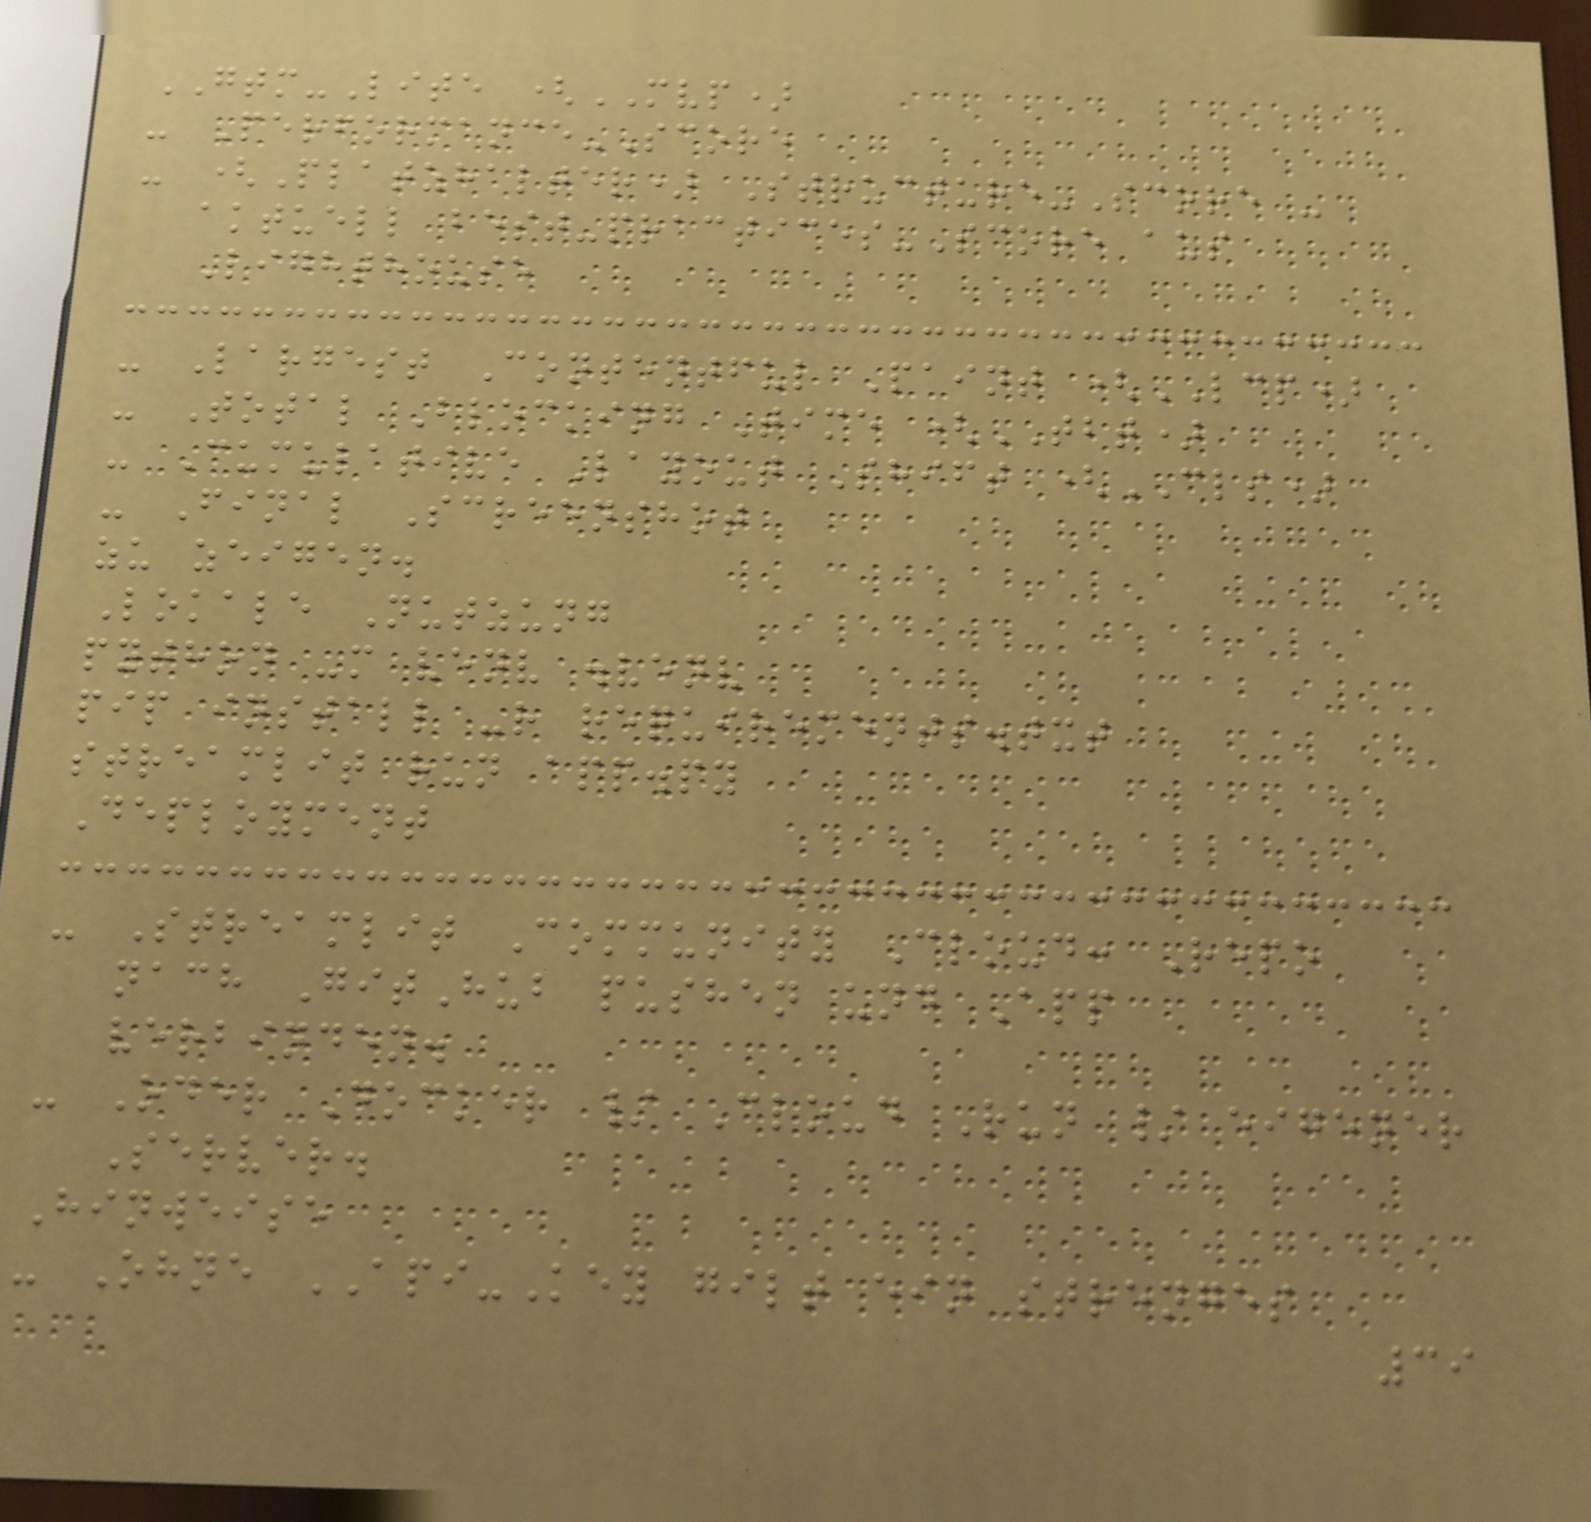GTM-Lite (MVP)
- Performance-Score
- (Platzhalter) Structure-Score -
aktuell best-practices-Score aus
Lighthouse
- Largest Contentful Paint (LCP)
- Total Blocking Time (TBT)
- Cumulative Layout Shift (CLS)
- Final Screenshot
zu zeigen.
Lokale Nutzung
python -m venv .venv
pip install -r requirements.txt
streamlit run app.py
Deployment
- Streamlit Community Cloud: Repo
nach GitHub pushen und App
verbinden.
- Oder Docker / Cloud Run / eigener
Server.
Hinweise
- Ohne API-Key gilt ein strenges
39
